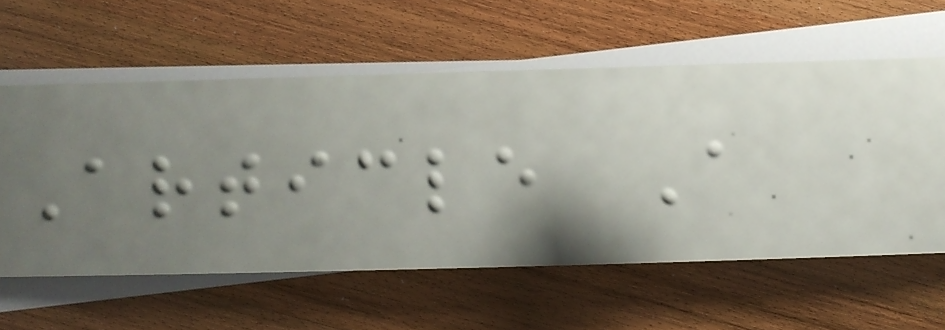Article A
